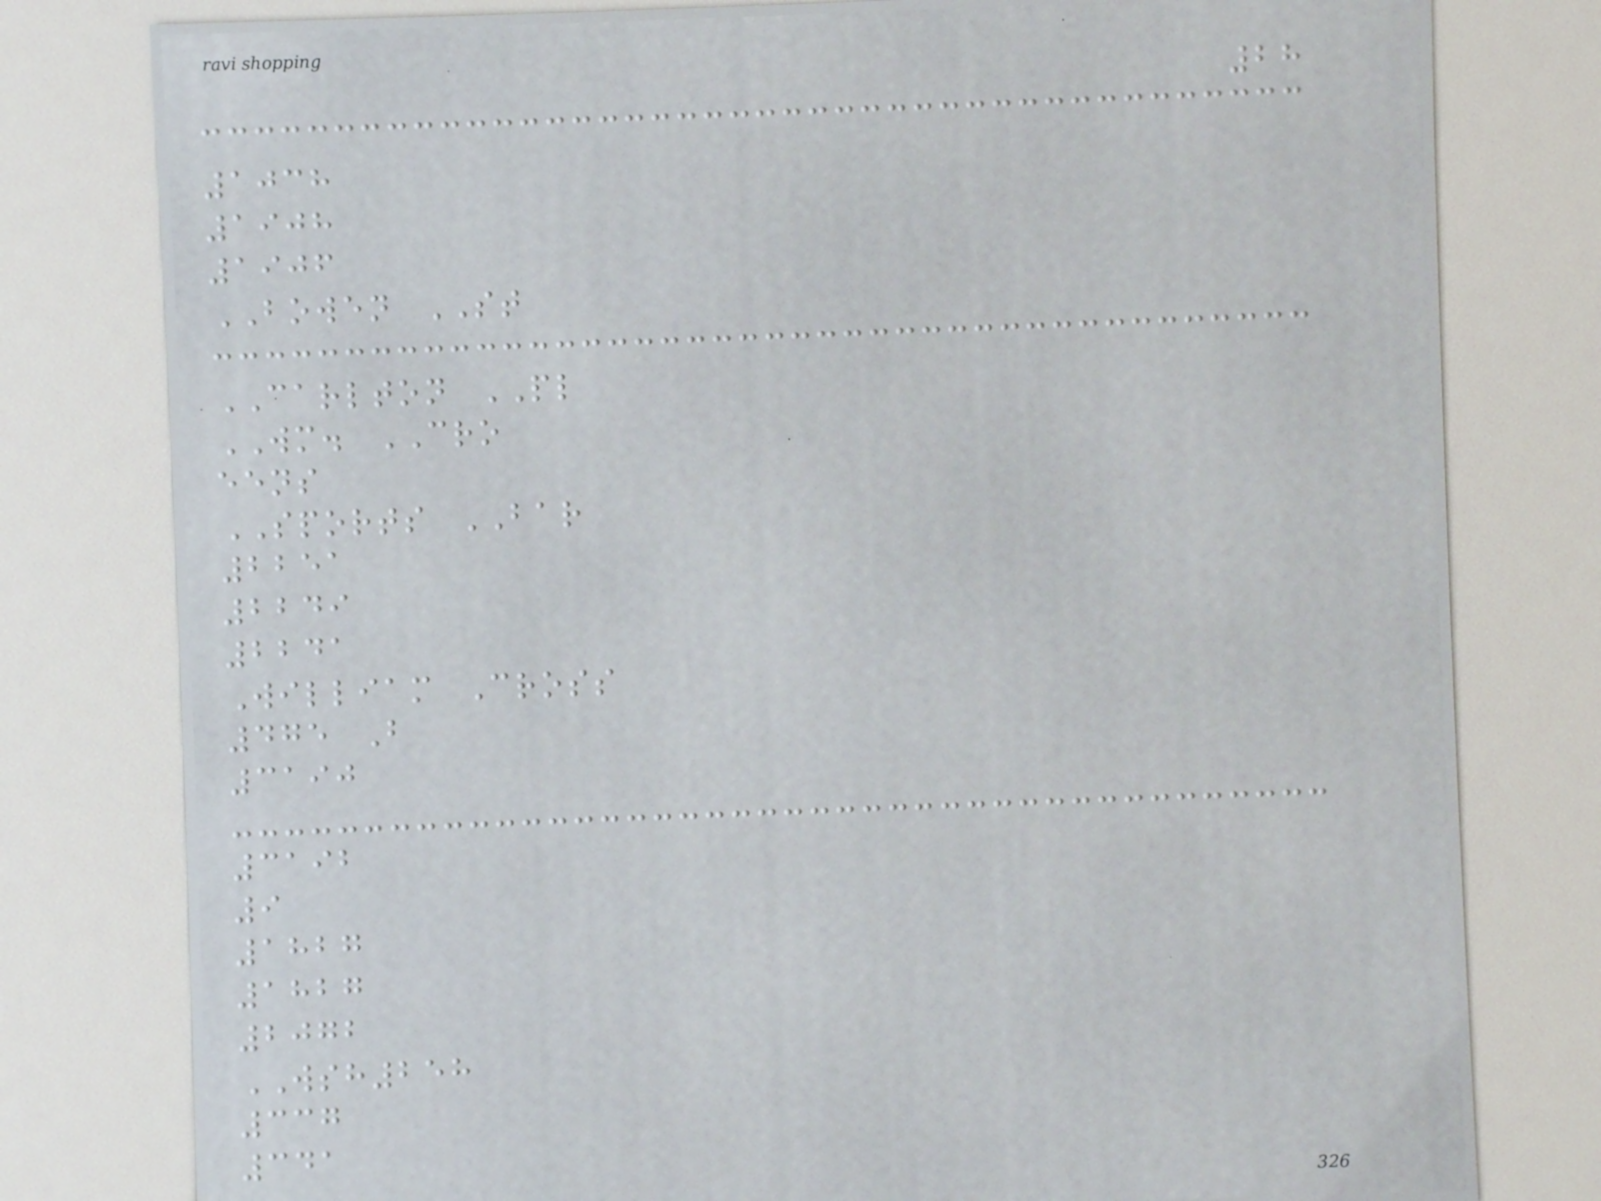28
1038
1908
1906
BOWEN ST
CARLTON PL
WM. CRO
eens
SPORTS BAR
2251
2249
2241
William Cross
475 B
3190
3192
9
1827
1827
2072
WSH258
337
341
